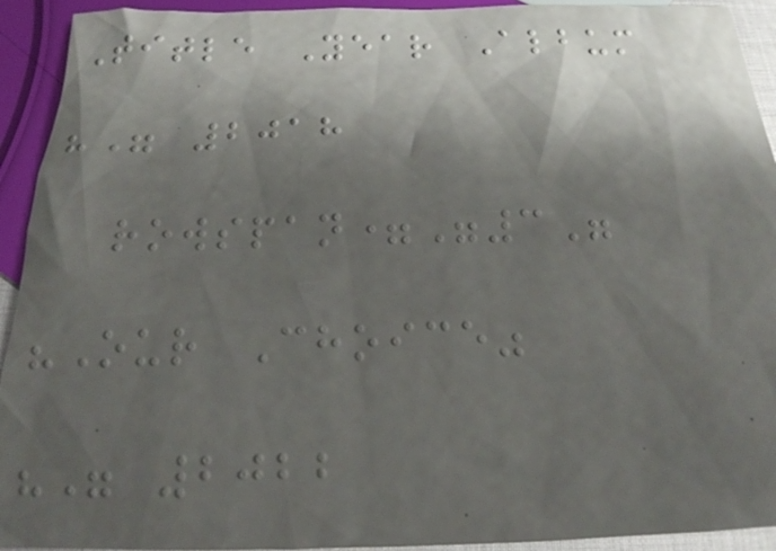Title Year Album
"" 2018
rowspan="3"
"Our Choice"
"" 2022
